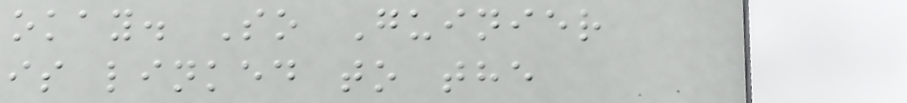okay. So Guinier
is linked to the
